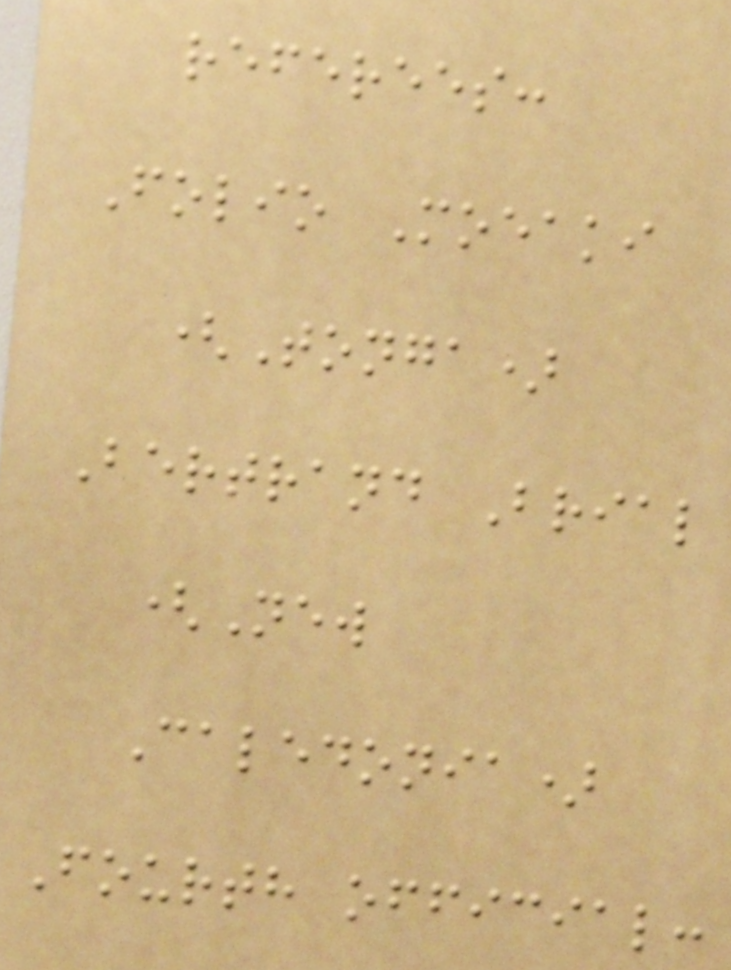referees:
Folio Moeaki
(Tonga)
Bertrand Brial
(New
Caledonia)
Fourth official:
